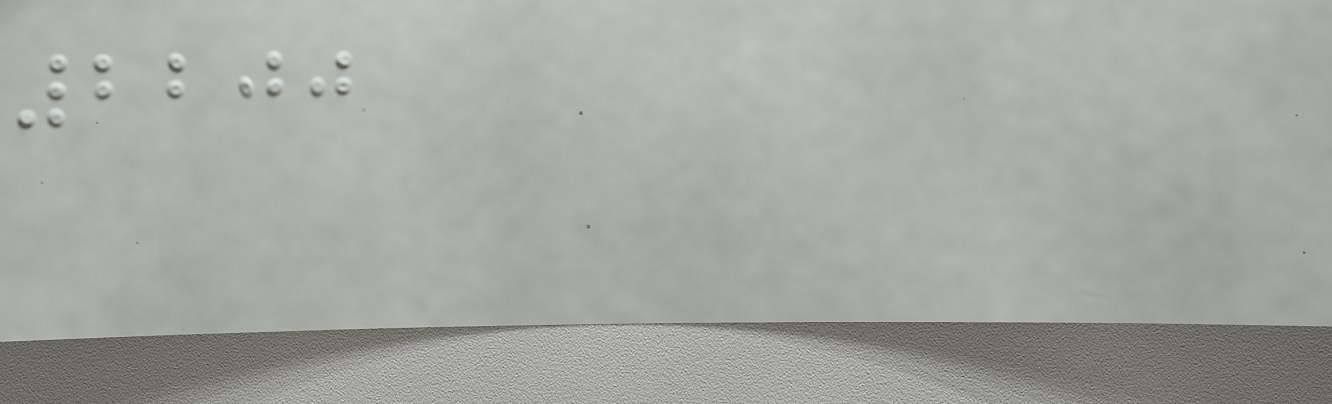2200
